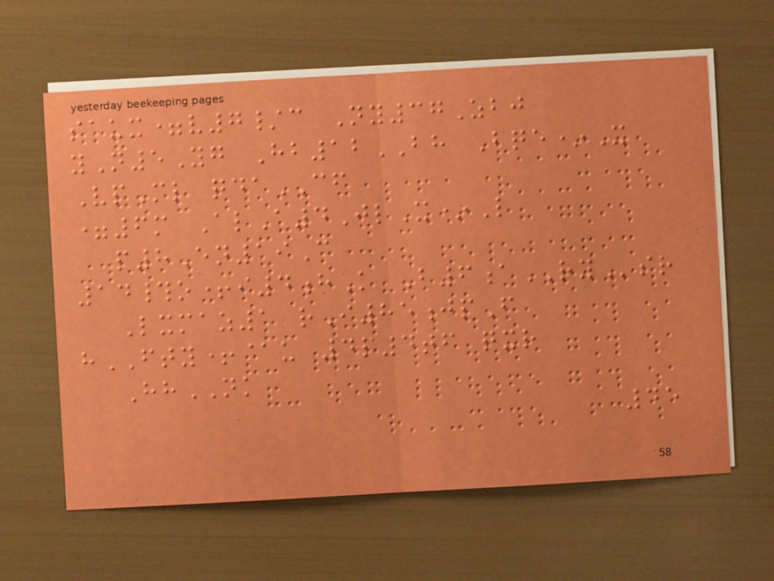saux=v7/c Ny37Zbj
yN5Yg Hb12BH Bqe*X
VpMl qdaCF
=6m AlA4JlX*L
p8En19C
14#o+i4hK B6aRYsr
Lxmaz1 rI85jpF
hFTY+@u 4p4tf qxr
HhNK
45
